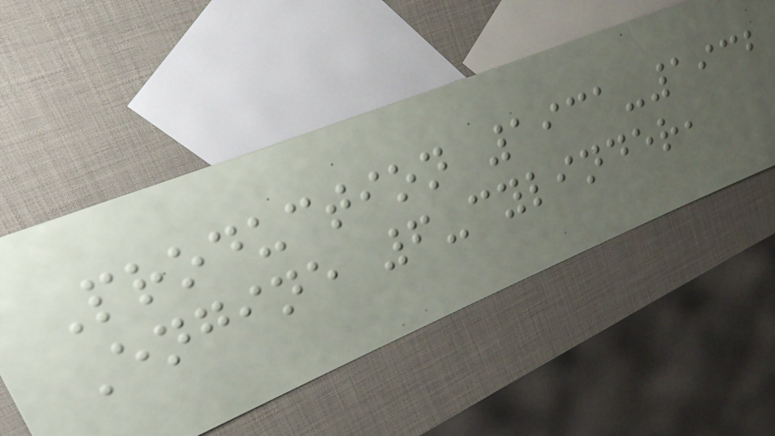Production 1931-1932
Engine 6-cylinder,
